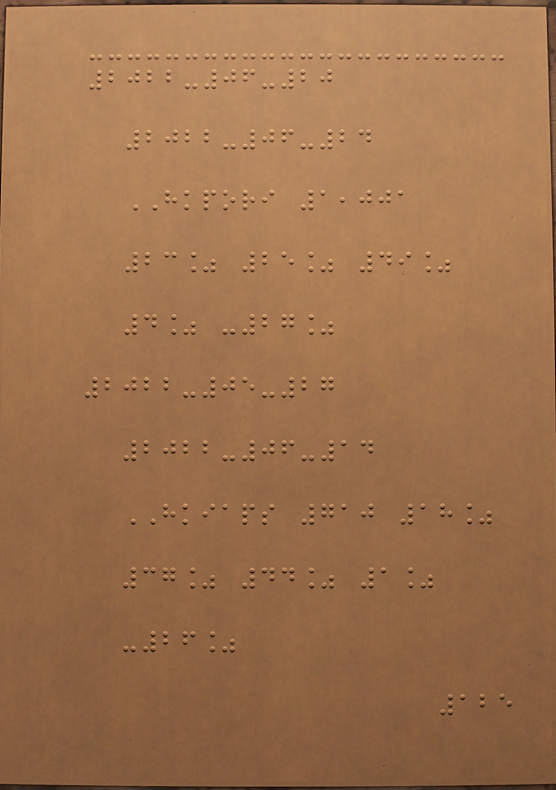2022-06-20
2022-06-24
HKPORI 1,001
23% 25% 49%
4% -27%
2022-05-27
2022-06-14
HKIAPS 710 18%
37% 44% 1%
-26%
125
